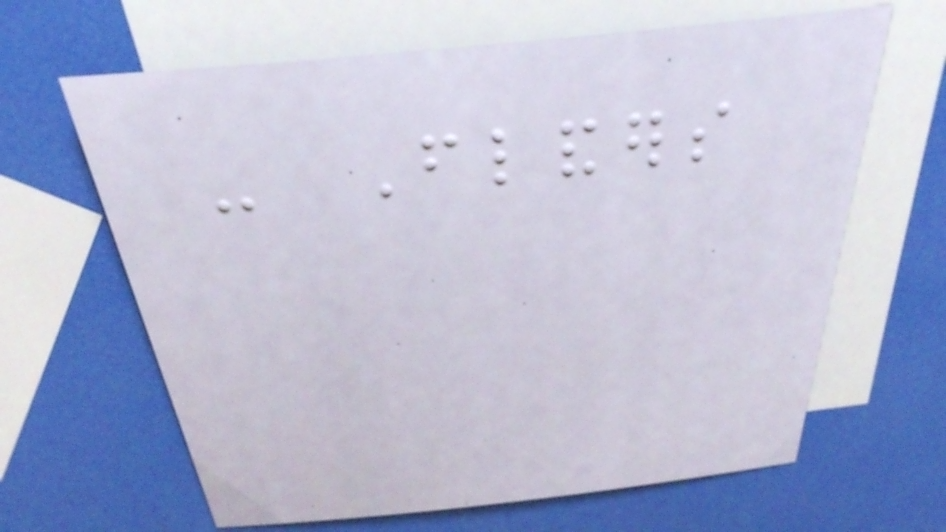- Flanders
